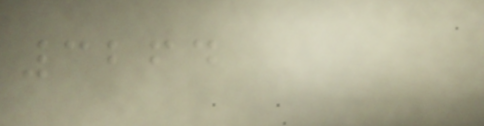3264
